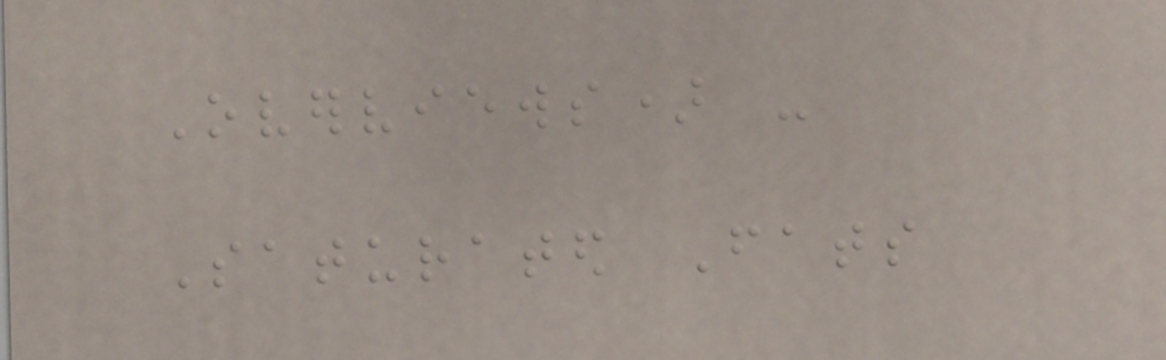Overviews) -
Saturated Fats
